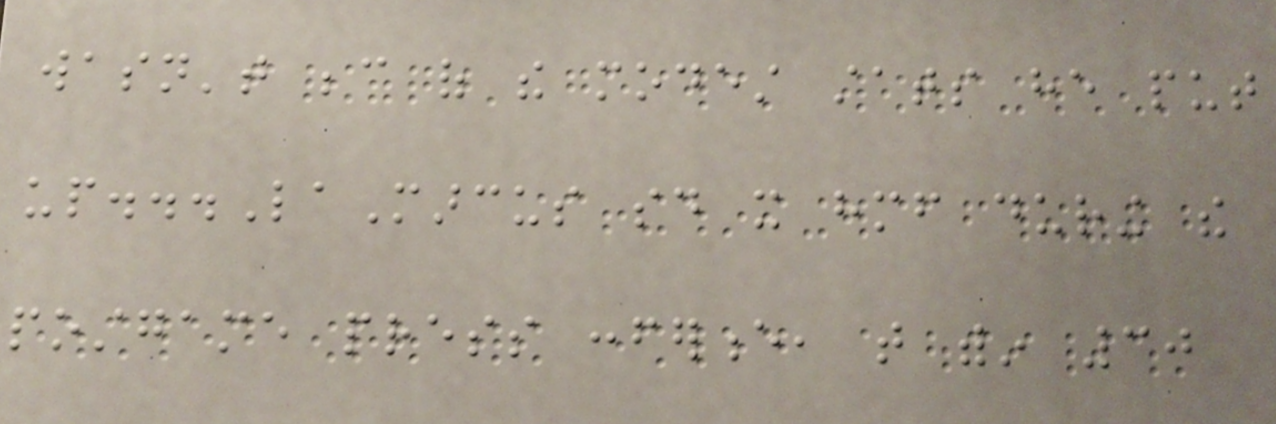wasn't because of the modest stats he put
up...LaMarcus said it himself during the
postgame press conference, that within 30
